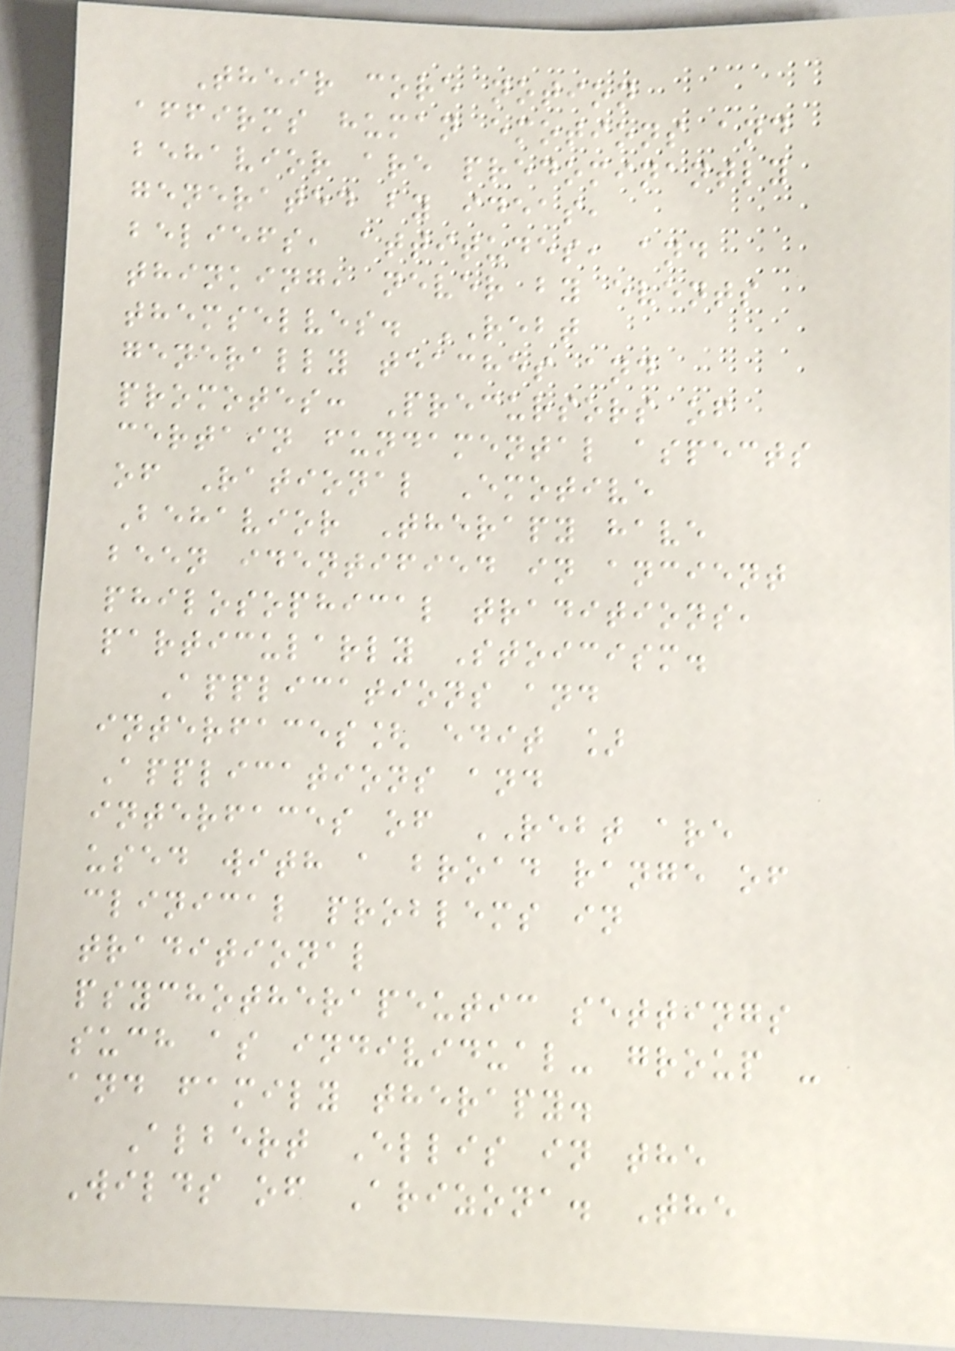Their core notion
affirms human emotions and
behavior are predominantly
generated by ideas,
beliefs, attitudes, and
thinking, never by events
themselves. REBT
generally teaches and
promotes: Precursors of
certain fundamental aspects
of Rational Emotive
Behavior Therapy have
been identified in ancient
philosophical traditions,
particularly Stoicism.
Applications and
interfaces[ edit ]
Applications and
interfaces of REBT are
used with a broad range of
clinical problems in
traditional
psychotherapeutic settings
such as individual- group -
and family therapy.
Albert Ellis in the
Wilds of Arizona. The
